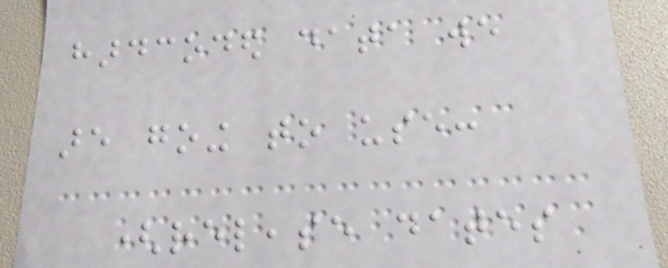hardcoded data we
are going to use:
(release dates
